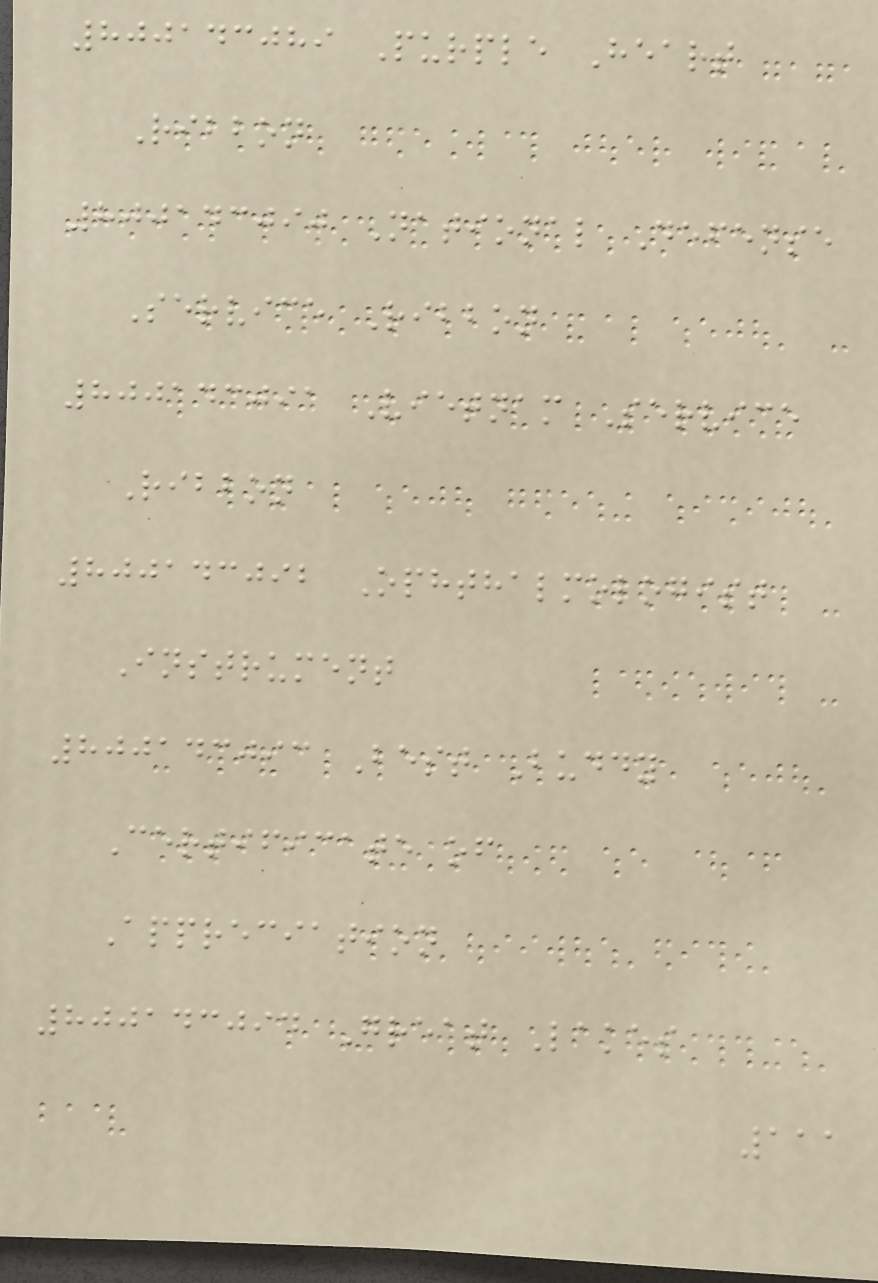800143089 Purple Heart
Ribbon
800143090 National Defense
Service Ribbon
800143091 Vietnam Service
Ribbon
800143092 Ophthalmologist
Instrument
800143093 Best Buddy
Certificate of
Appreciation
800143094 Great Lakes
111
